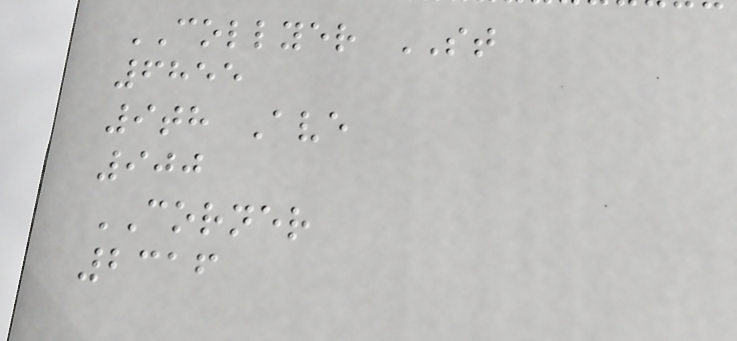COLLYER ST
6855
9th Ave
900
CORNER
2316
